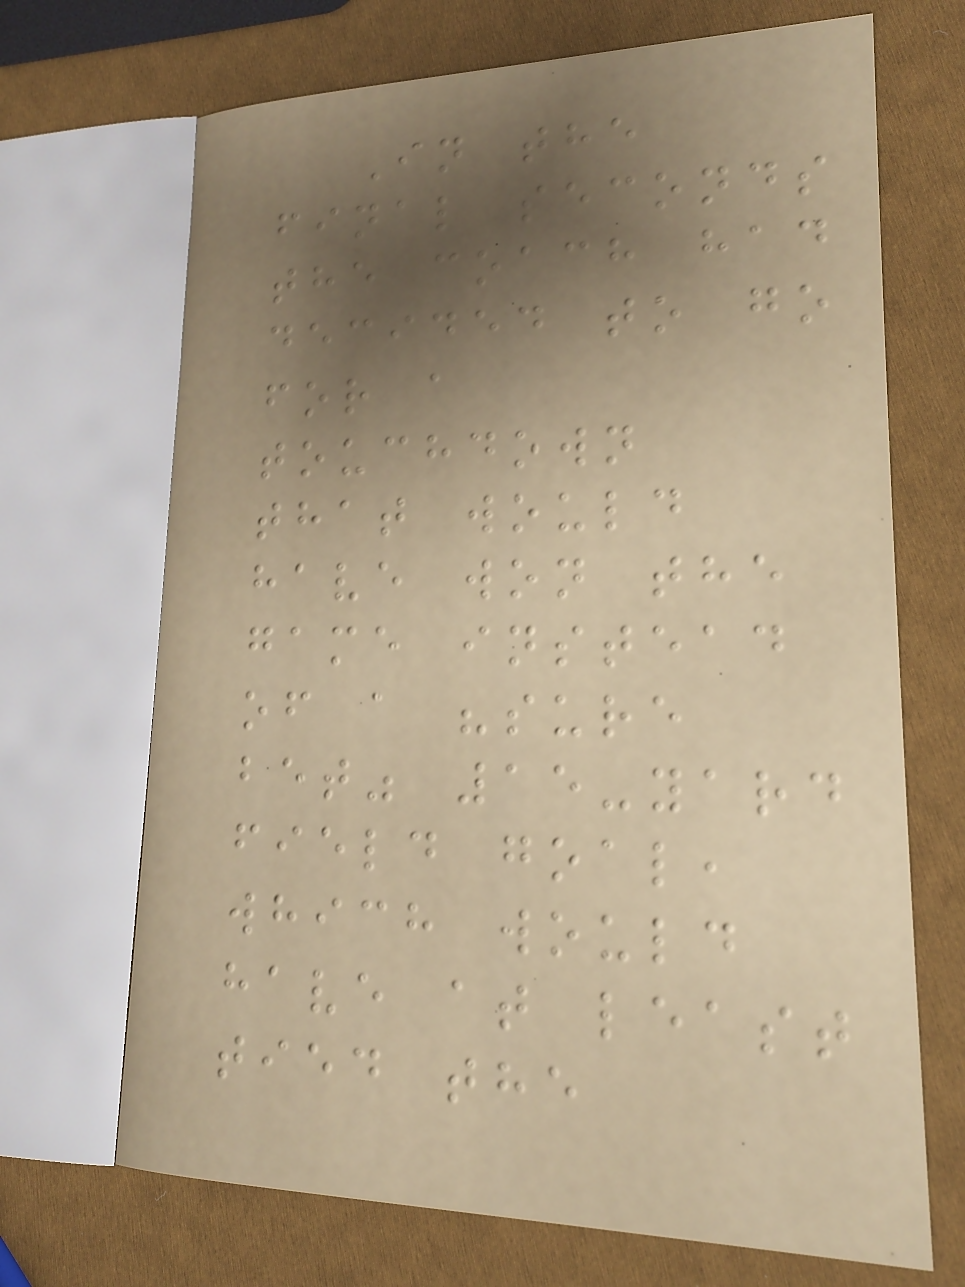In the
final seconds
the coach had
decided to go
for a
touchdown
that would
have won the
game instead
of a "sure
bet" 15-yard
field goal,
which would
have at least
tied the
